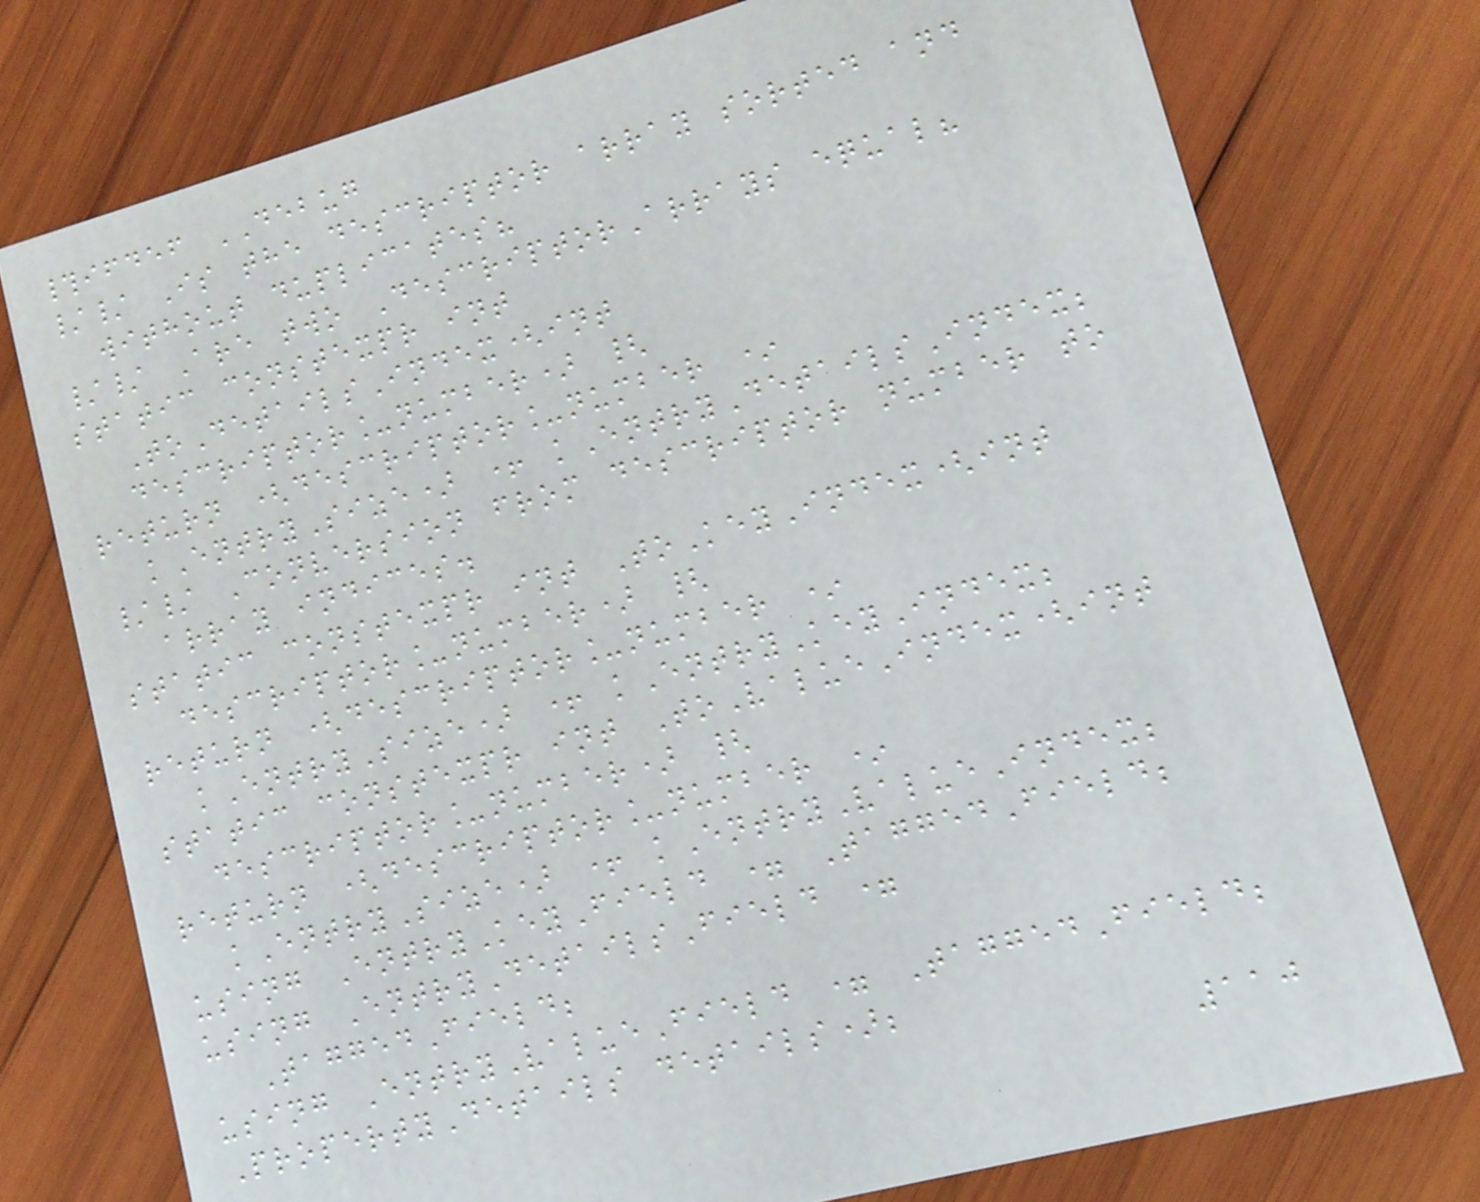#ifdef DEBUG
// Is the descriptor array sorted and
without duplicates?
// Are two DescriptorArrays equal?
static constexpr int
ToDetailsIndex(int
descriptor_number) {
return (descriptor_number *
kEntrySize) + kEntryDetailsIndex;
// Conversion from descriptor number to
array indices.
static constexpr int ToKeyIndex(int
descriptor_number) {
return (descriptor_number *
kEntrySize) + kEntryKeyIndex;
static constexpr int ToValueIndex(int
descriptor_number) {
return (descriptor_number *
kEntrySize) + kEntryValueIndex;
using EntryKeyField = TaggedField;
using EntryDetailsField =
TaggedField;
using EntryValueField = TaggedField;
PropertyDetails details);
110
